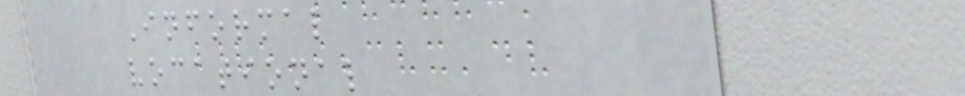Informal
vocational
